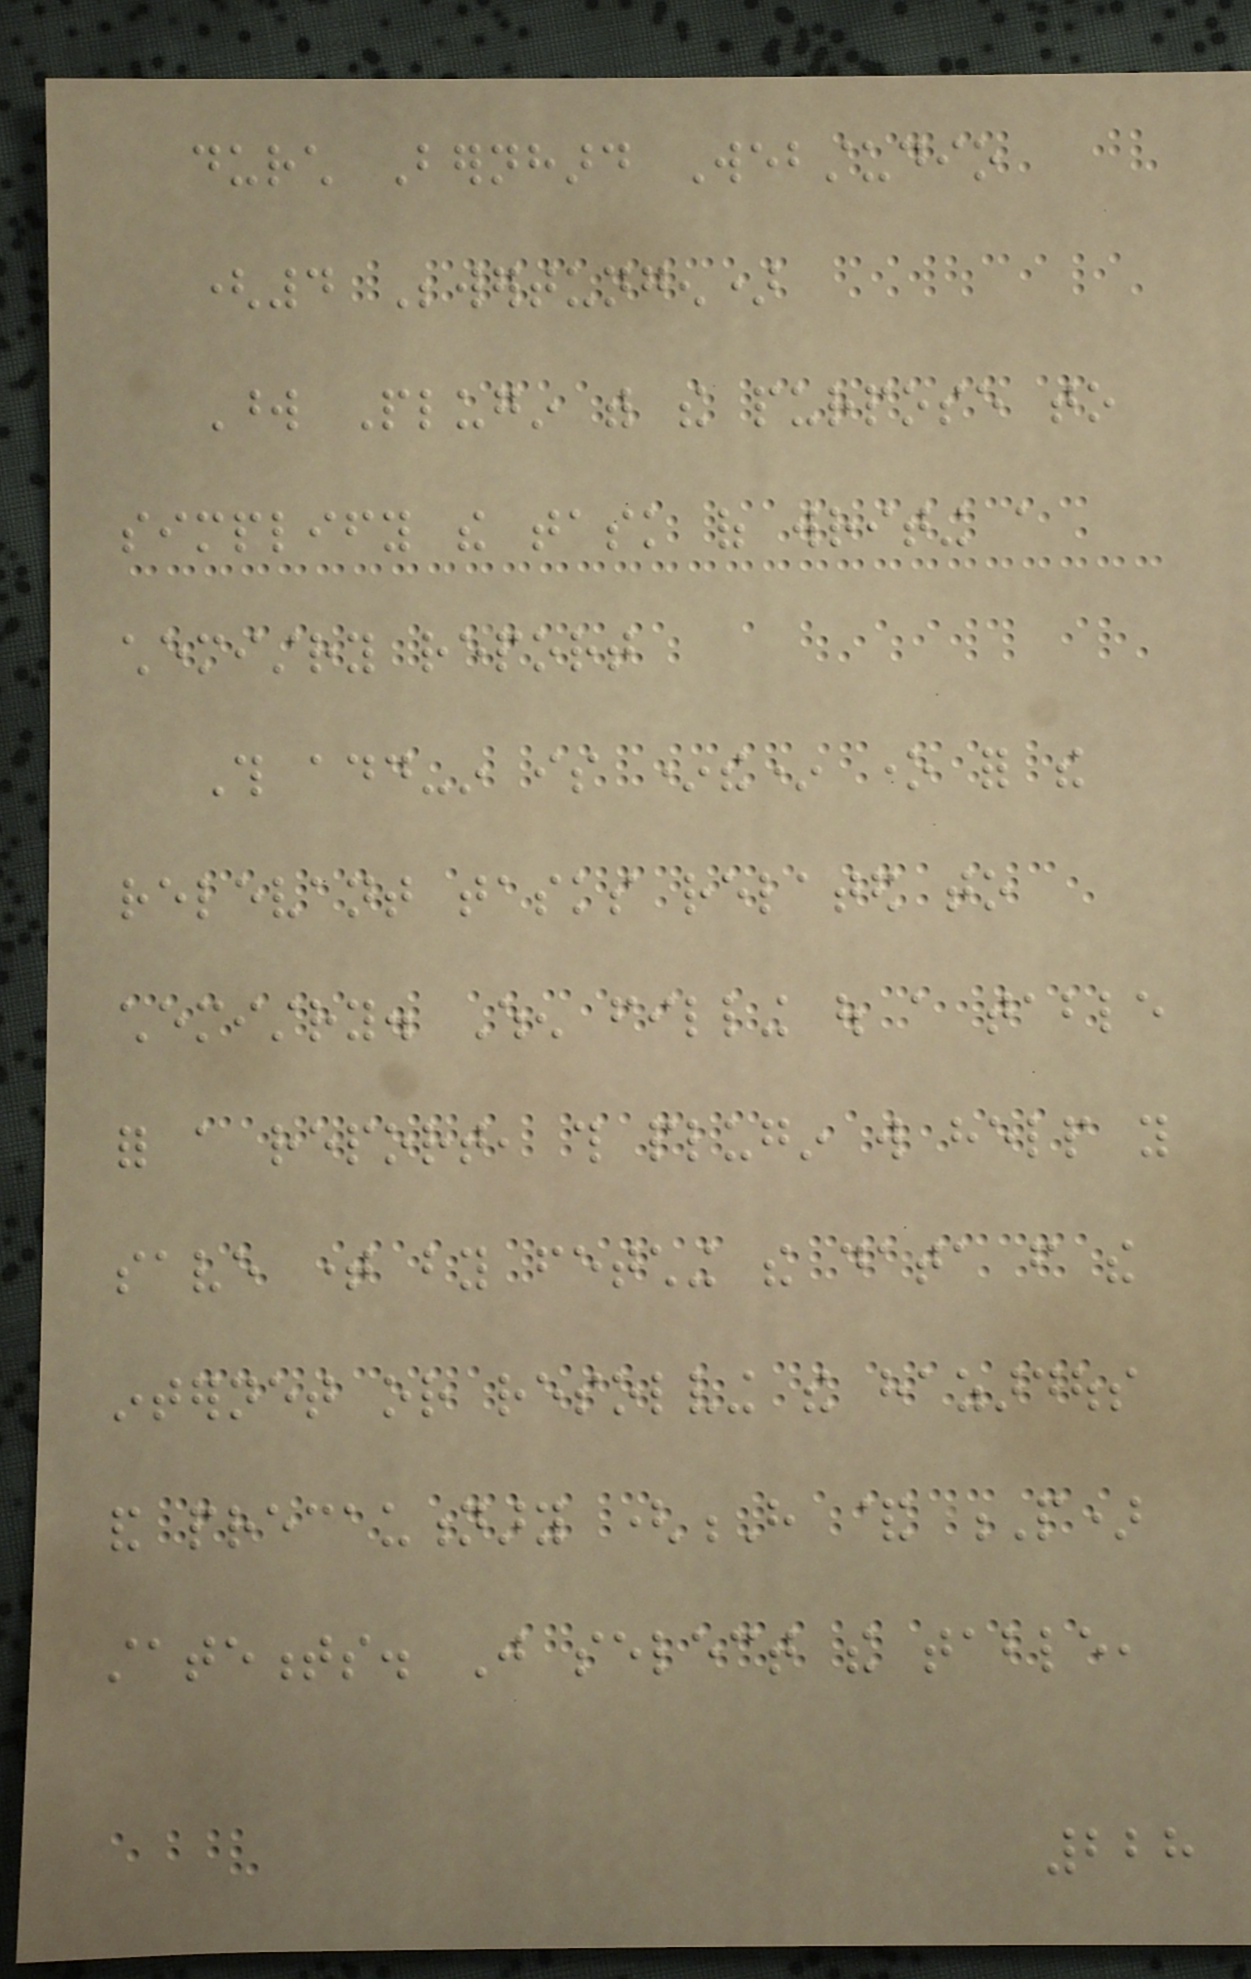durch Bernhard Webstudio
(4 Bewertungen)
Word Plugin with the purpose to
simplify the task of writing a
chemistry report
This add-in is *the* one for the
relevant tasks related to
chemistry. When filling out a table
for a report, this plugin will help you
save time by fetching the data from the
internet or resolving the hazardous
and precautionary (H & P)
statements. Just select the table,
228
